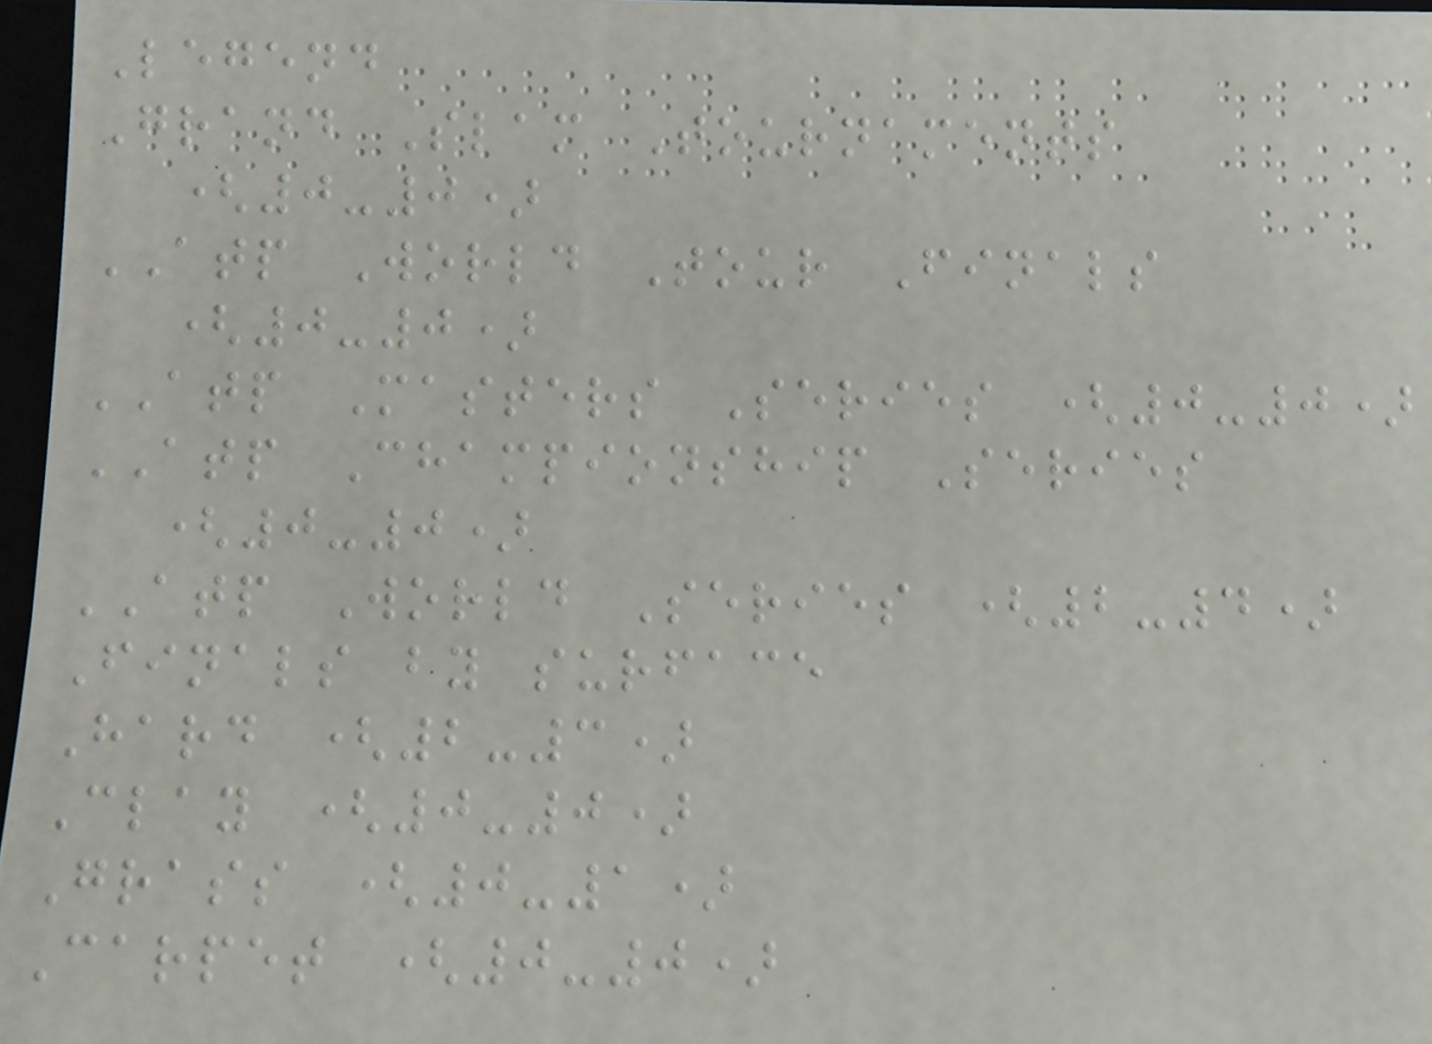Legend
Grand Slam Tournaments
(0-0)
ATP World Tour Finals
(0-0)
ATP Masters Series (0-0)
ATP Championship Series
(0-0)
ATP World Series (2-4)
Finals by surface
Hard (2-3)
Clay (0-0)
Grass (0-1)
Carpet (0-0)
